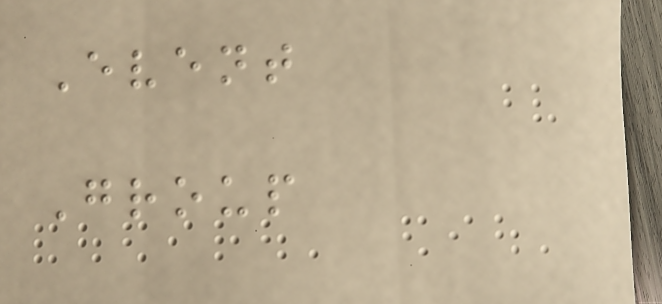Event
Group
